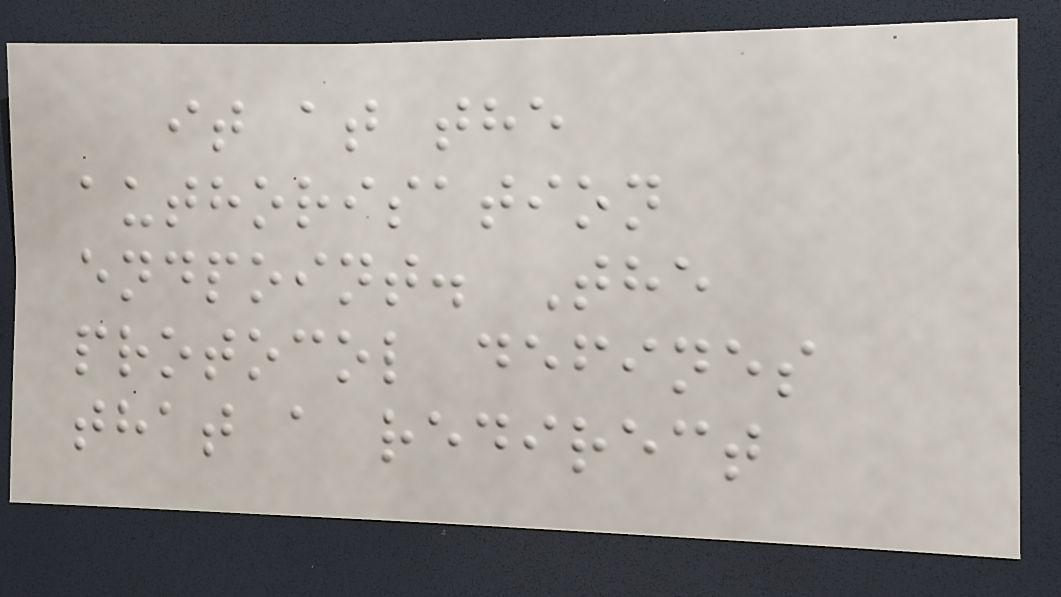it at the
authorisation
endpoint. The
protocol defines
that a redirect
